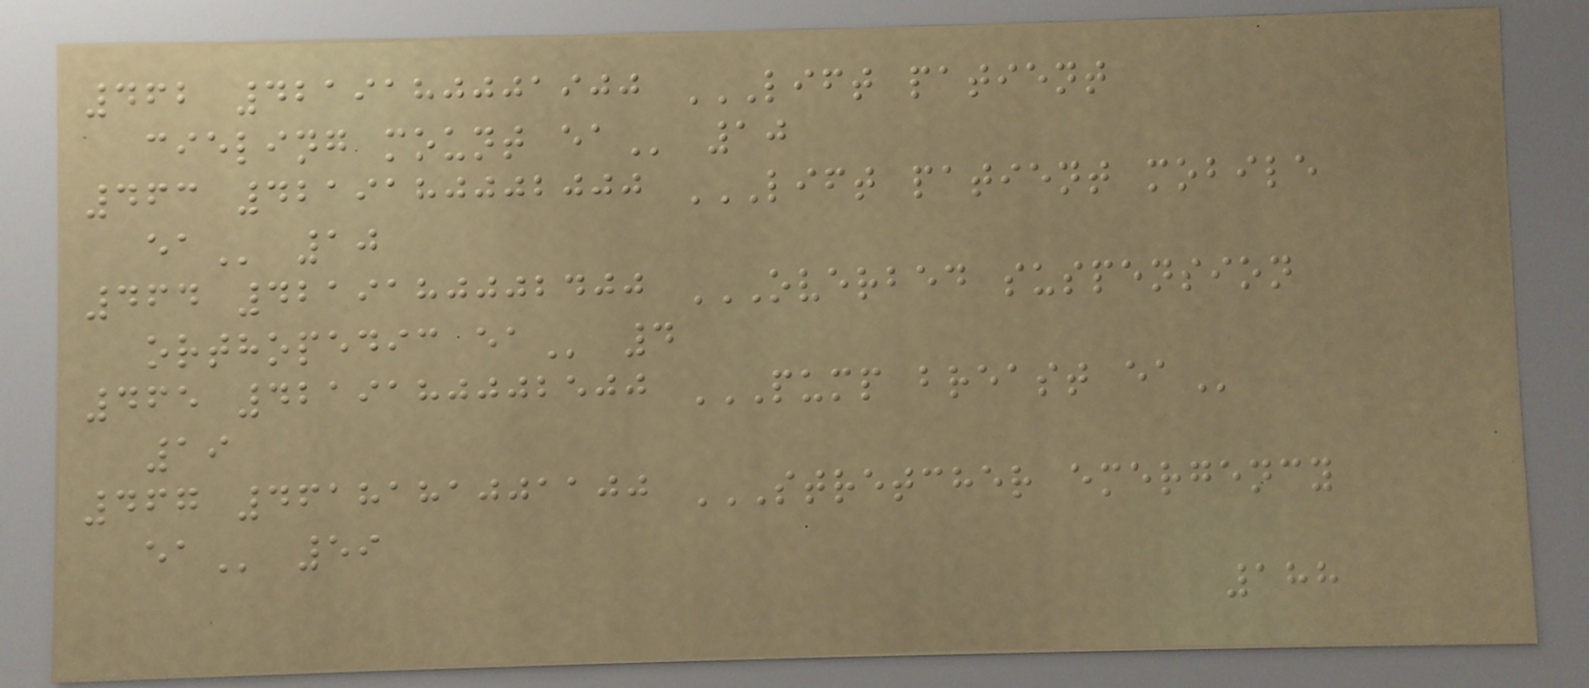462 4219180001900 LIFT PATIENT
CIELING MOUNT EA 10
463 4219180002000 LIFT PATIENT MOBILE
EA 10
464 4219180002400 OVERBED SUSPENSION
ORTHOPEDIC EA 4
465 4219180002500 PUMP BREAST EA
19
467 4618181001100 STRETCHER EMERGENCY
EA 59
188
